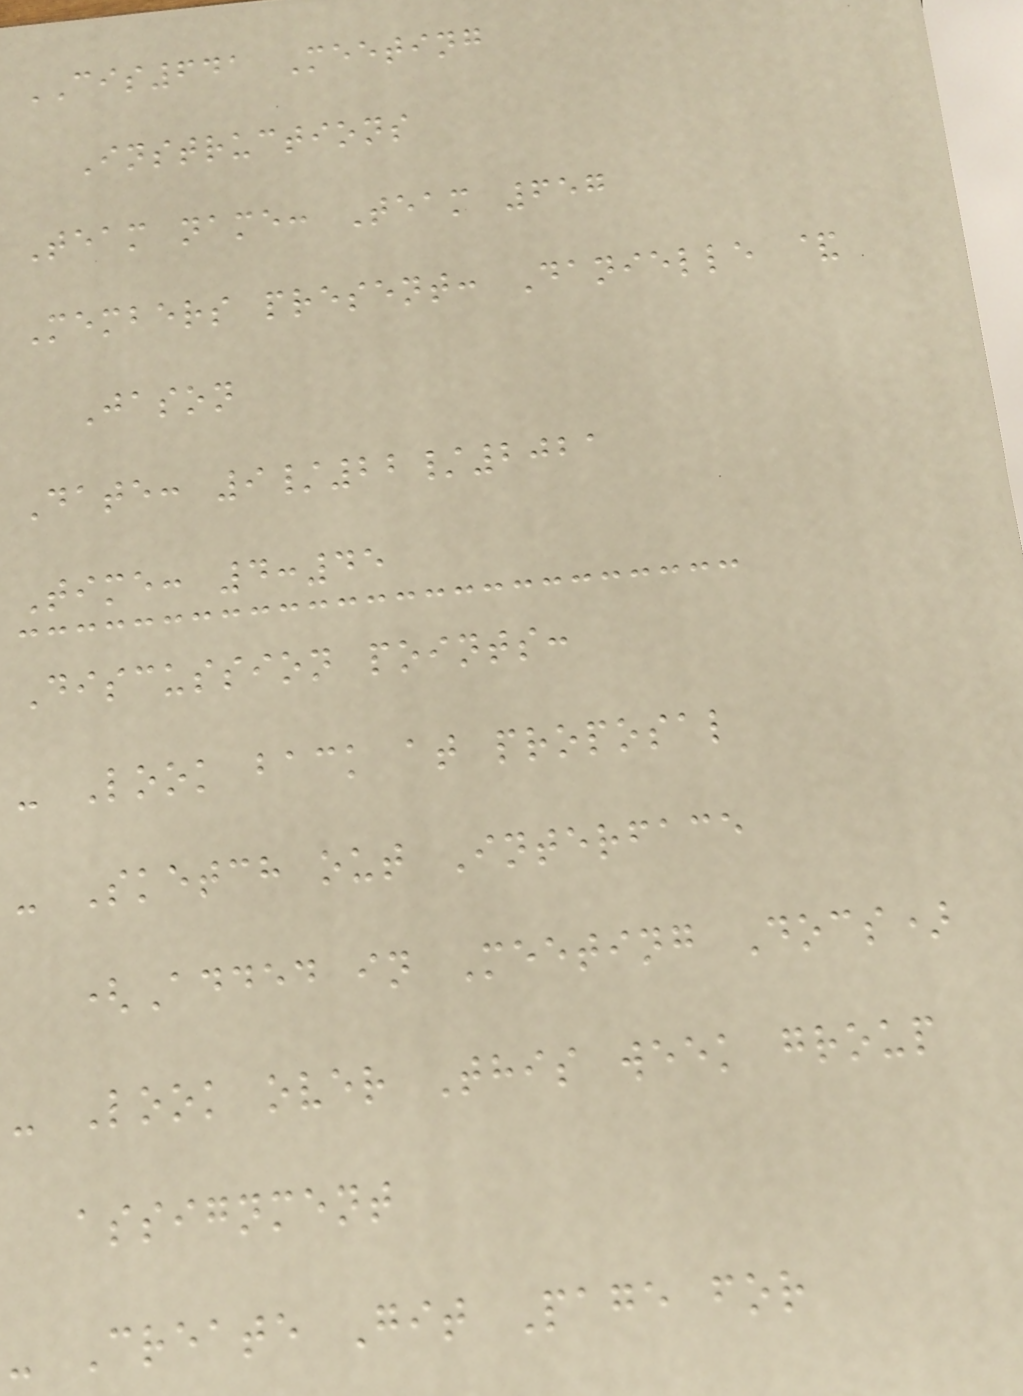CIS641 Meeting
Instructions
Team name: Team 657
Members present: Danielle &
Jason
Date: 9/22/2021
Time: 4:45
Discussion points:
- Look back at proposal
- Sketch out Interface
(Added in Meeting Docs)
- Look over This week group
assignment
- Create Git Page for
